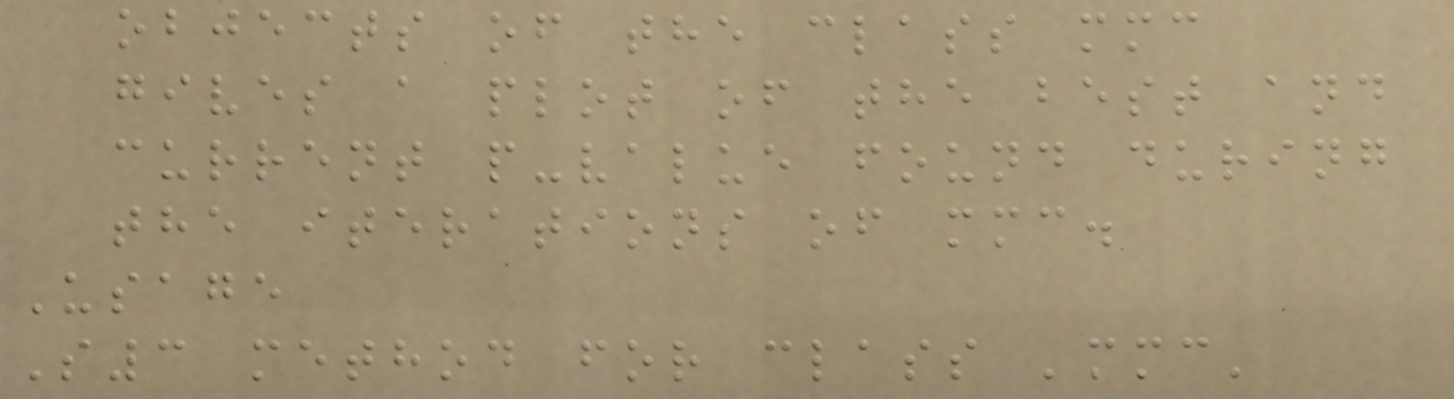objects of the class mmc
gives a plot of the best and
current p-value found during
the iterations of mmc.
Usage
S3 method for class 'mmc'
